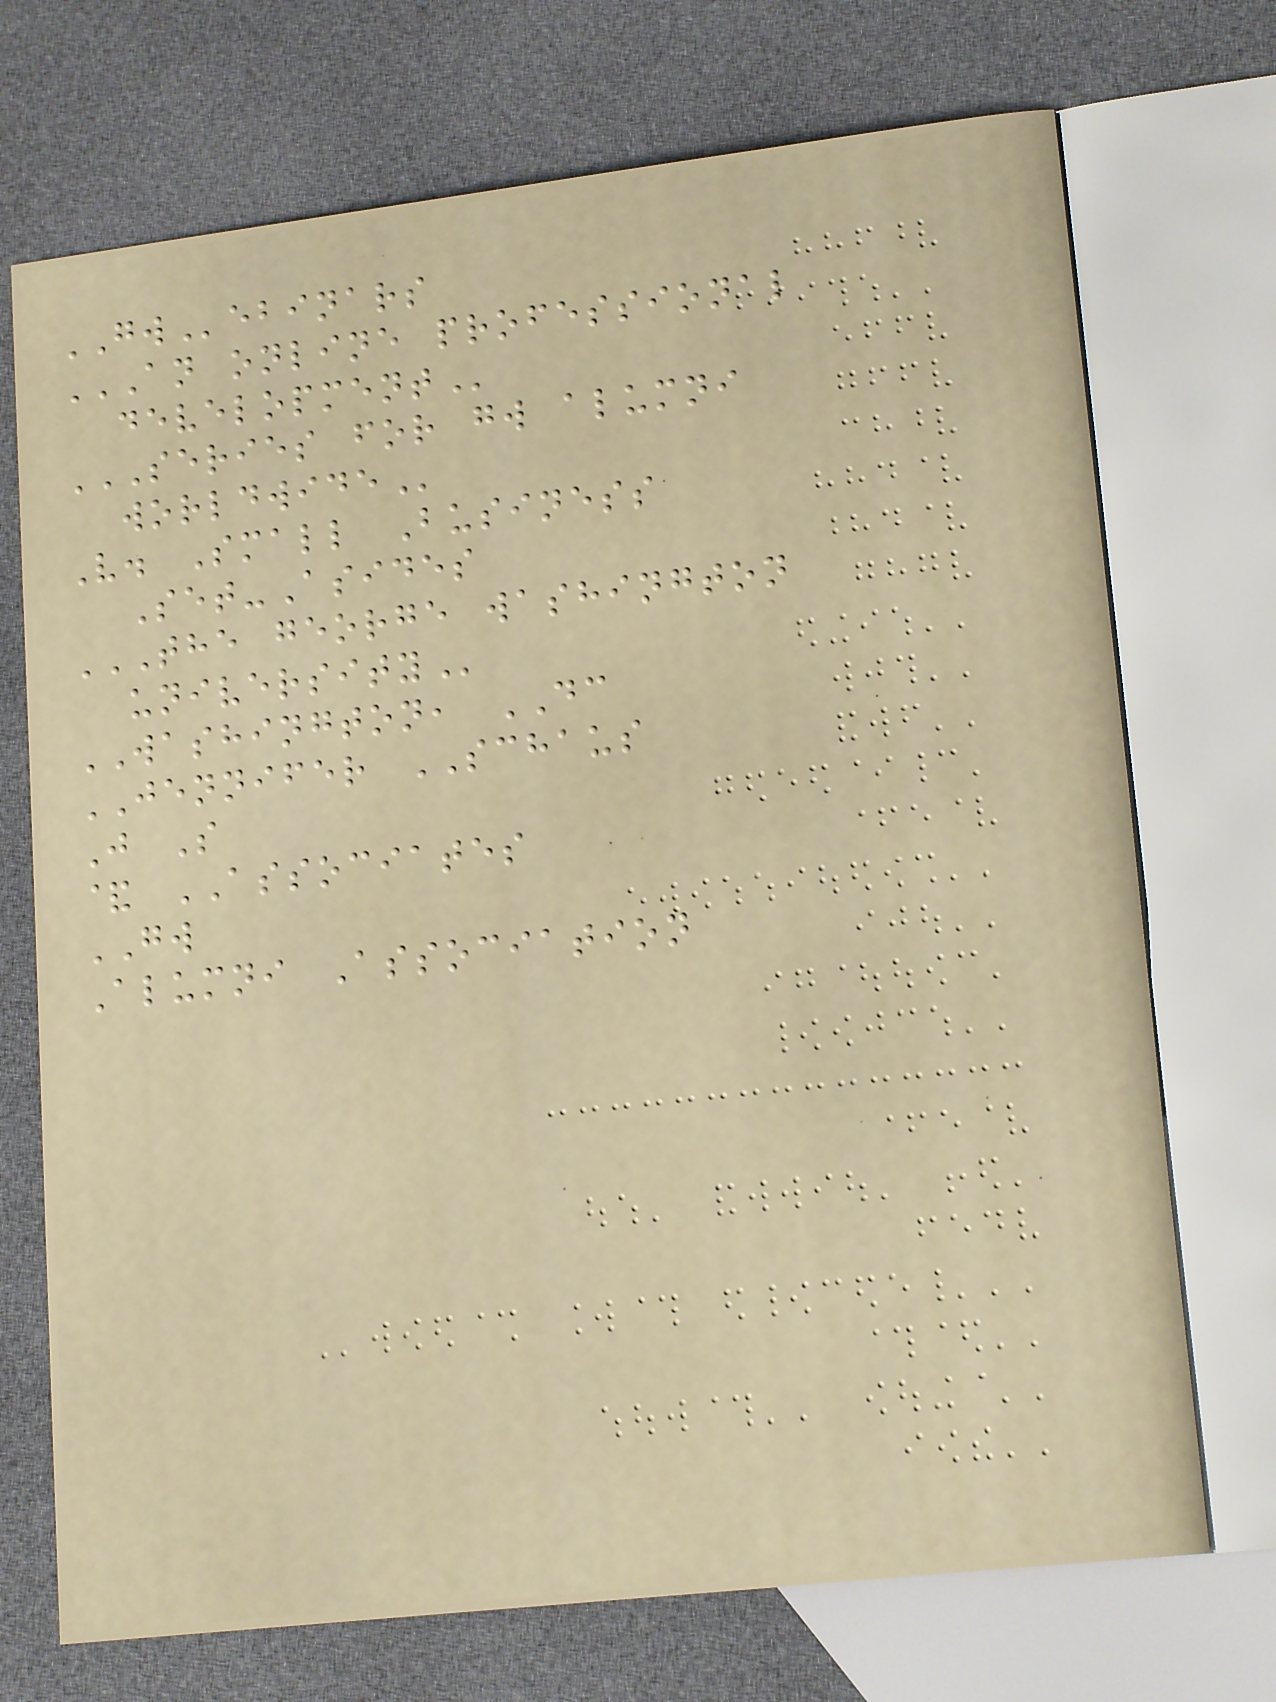GWebinars
AN ONLINE PROFESSIONAL
DEVELOPMENT
SERIES FOR GW ALUMNI
WORLDWIDE
V. Small Business
Set-Asides
THE GEORGE WASHINGTON
UNIVERSITY
WASHINGTON, DC
JENNIFER SCHAUS
J S
& ASSOCIATES
GW
Alumni Association
